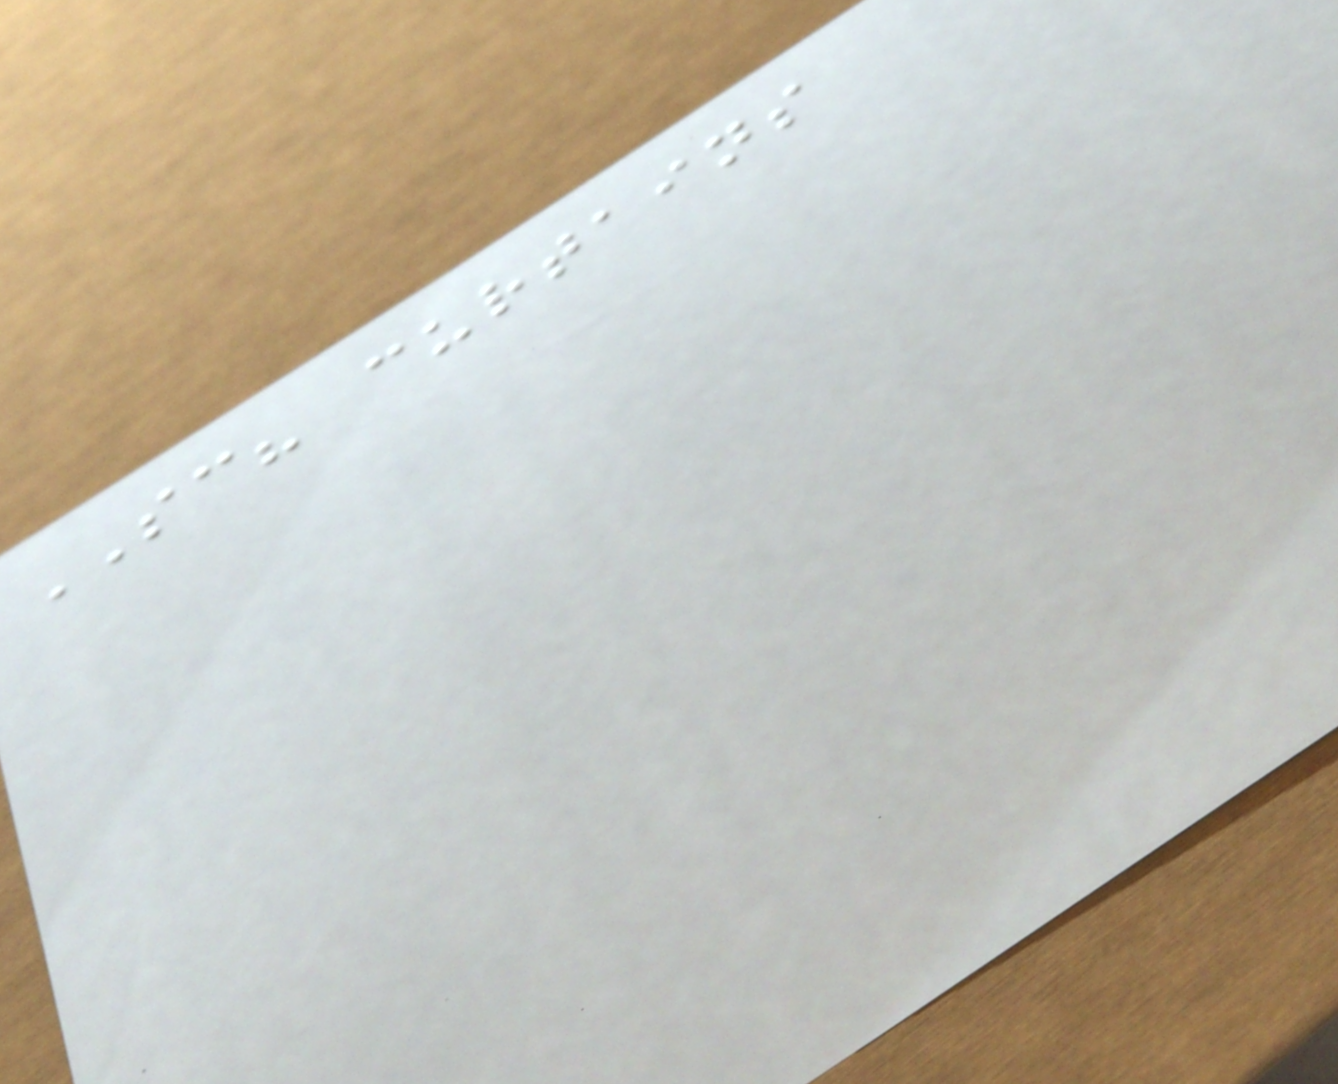SC? curtains
